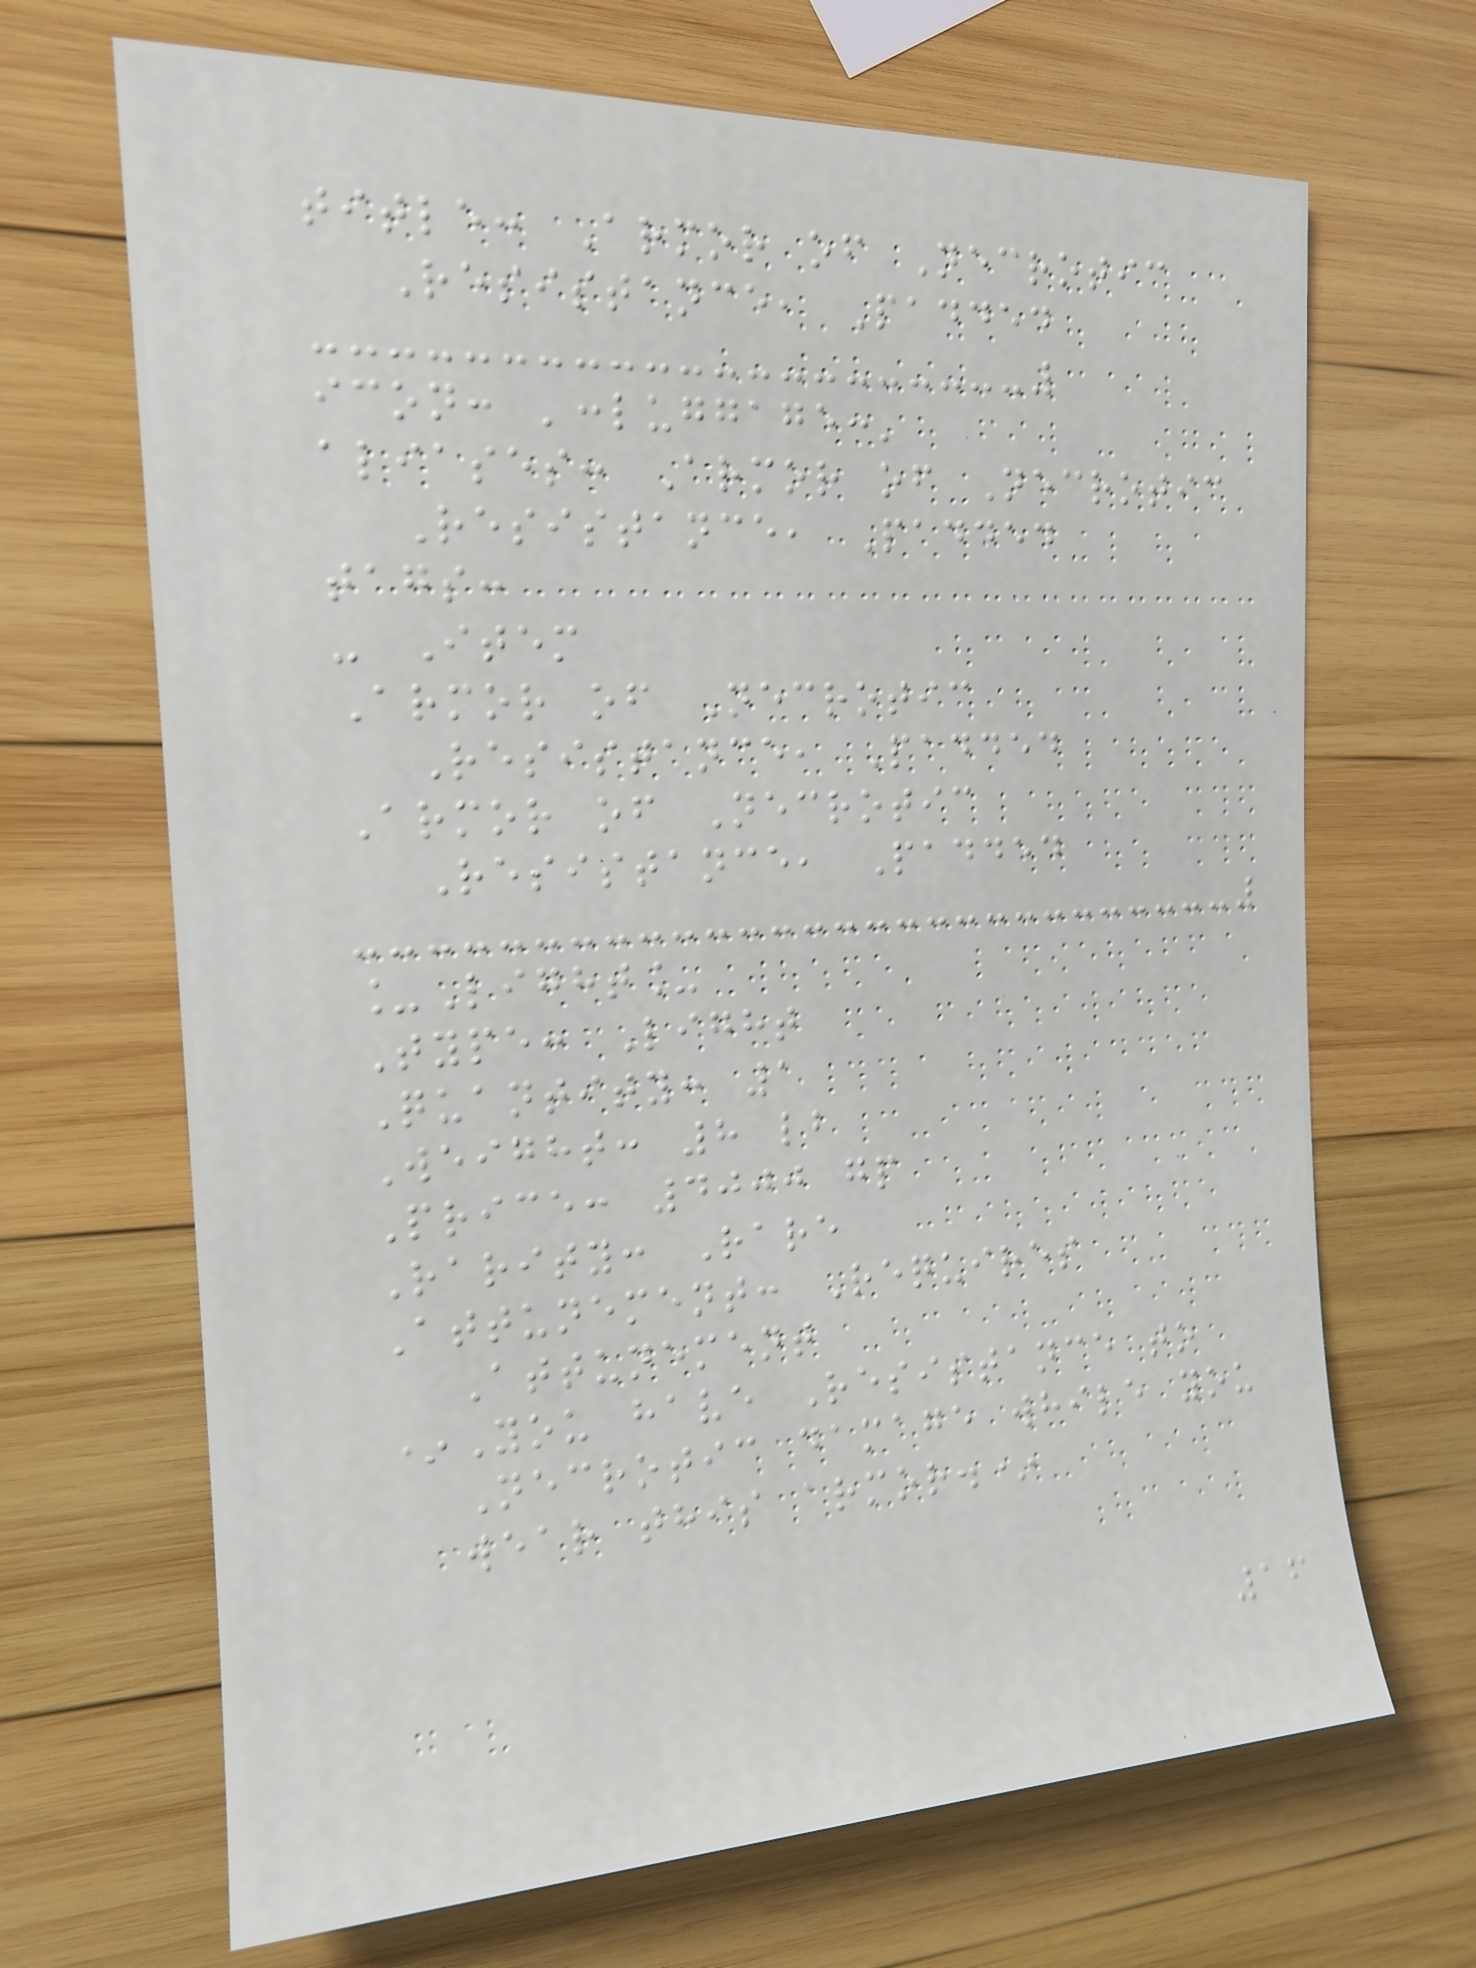title: Armor of Necrotic
Resistance, Padded
icon: ':luggage:'
aliases: Armor of Necrotic
Resistance, Padded
tags:
- Item
Armor of Necrotic
Resistance, Padded
Armor of Necrotic
Resistance, Padded
_Light_
Type: Light
Quantity: 1
Weight: 8 lb
Price: 4000 gp
Rarity: Rare
Attunement: Requires
Attunement
*You have Resistance to
Necrotic damage while you
wear this armor.*
16
